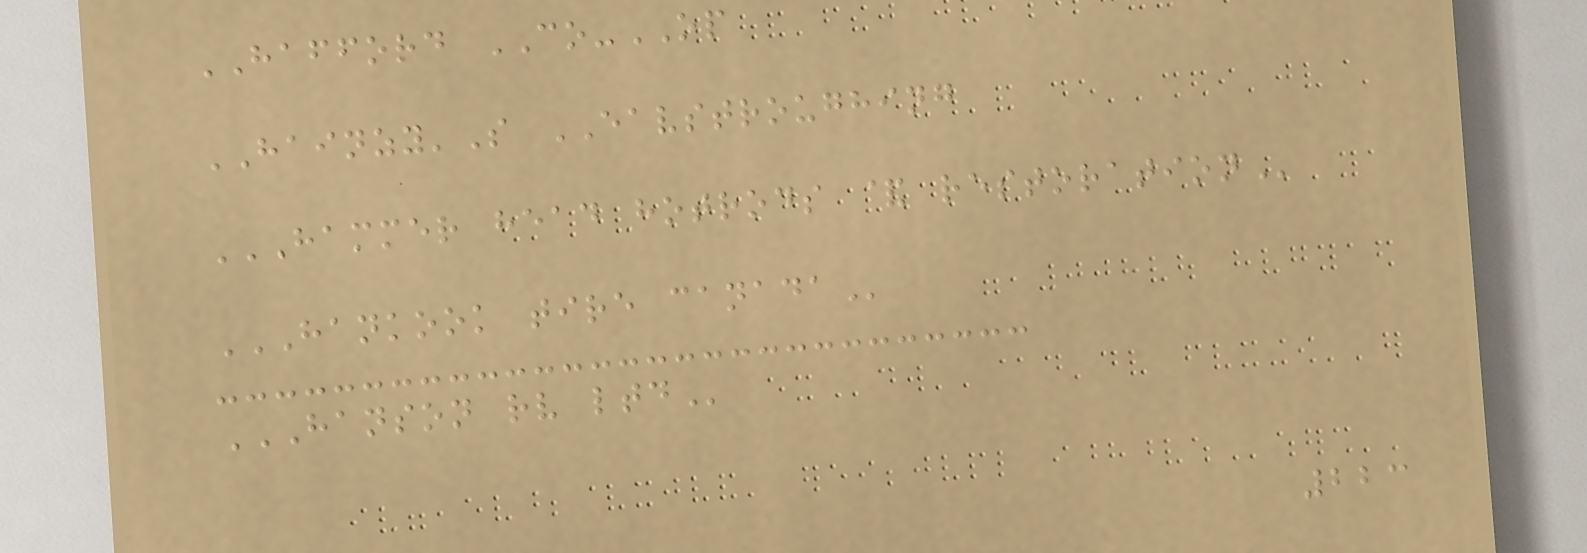HAFFORD CO-OP
HAINZY'S EAVSTROUGHING
HAMMER HEAD HOTRODS & RESTORATION
HANKOOK TIRE CANADA
HANSON RV LTD
223
